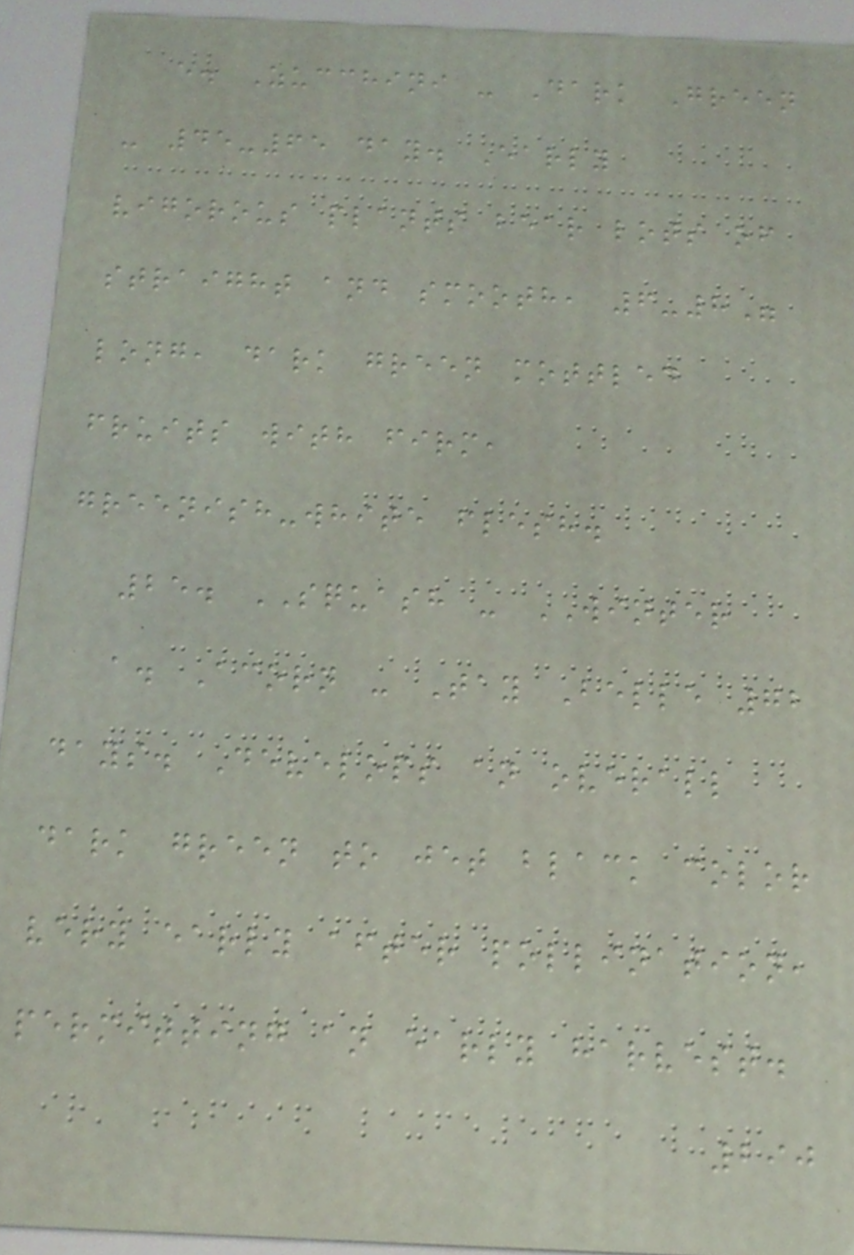e. Zucchini - Dark Green
- 45-65 day. Early
vigorous plants bear lots of
straight and smooth, 6-8"
long, dark green mottled
fruits with firm,
greenish-white flesh.
25. SQUASH - WINTER
a. Acorn - Tay Belle 72
days. Develops an overall
dark green to jet black color
very early after pollination,
permitting an early harvest.
290
